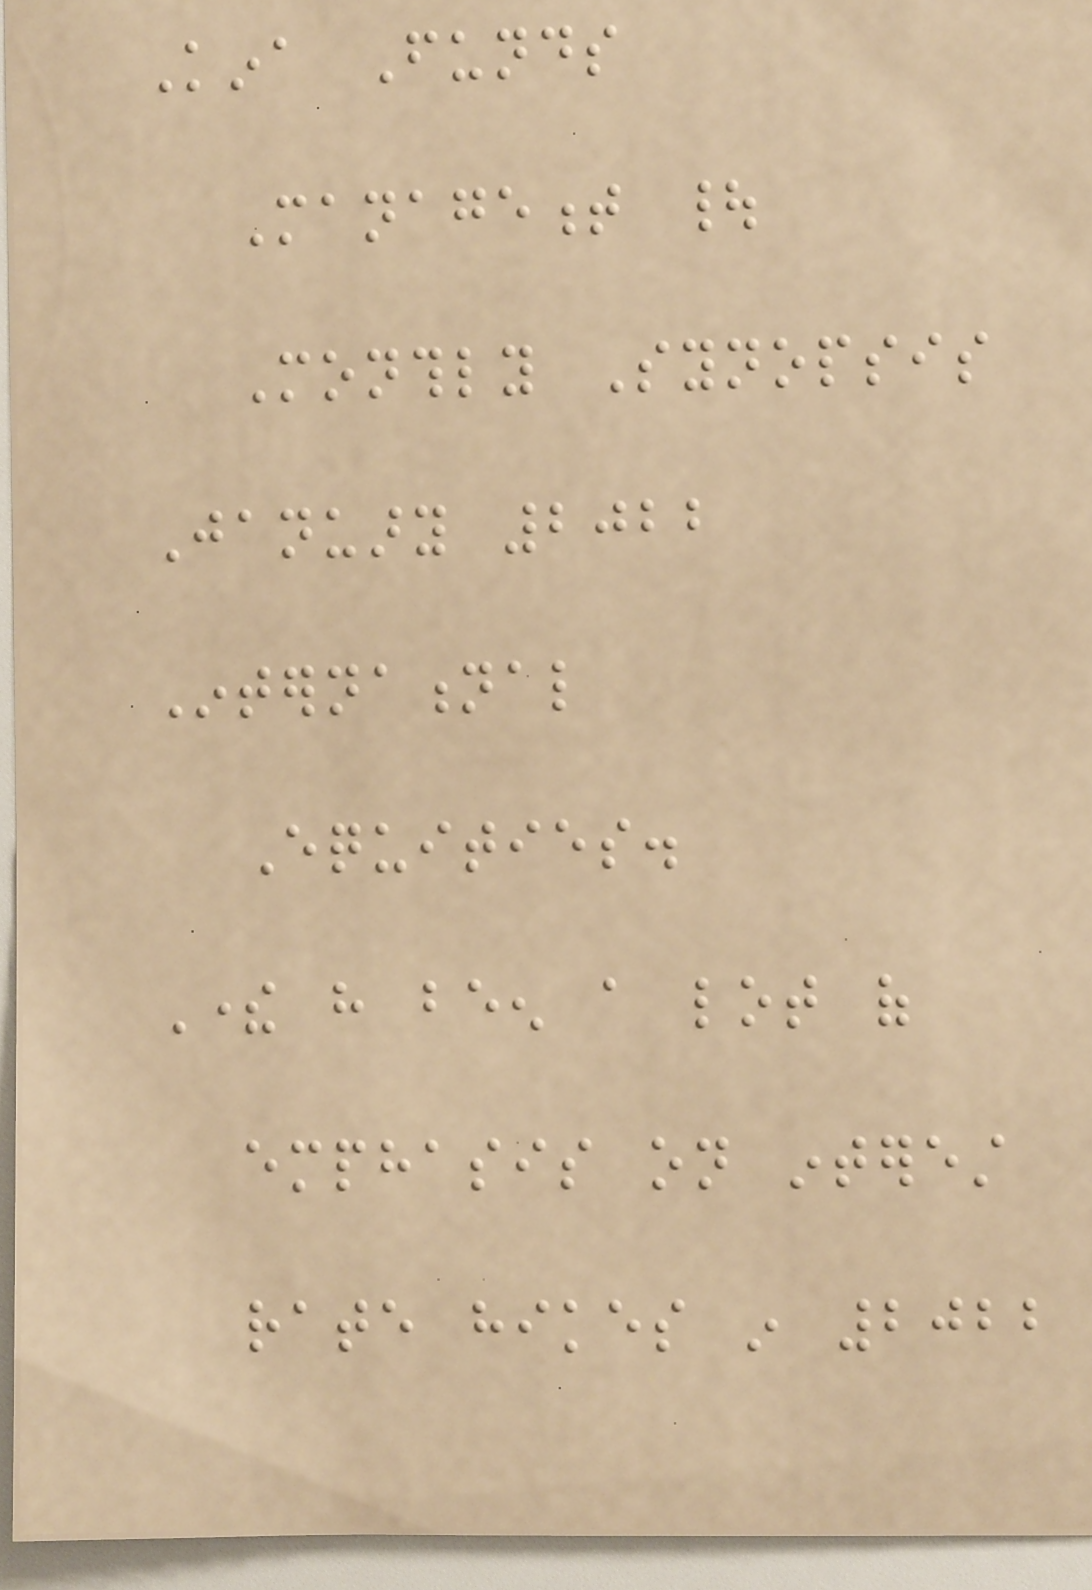Kina Funds
Management |
Monthly Synopsis
January 2022
International
Equities.
There have been a lot of
emphasis on interest
rate hikes in 2022
